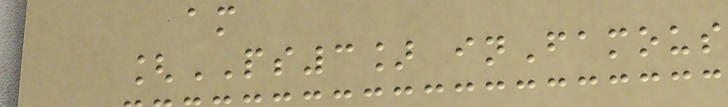am
[PS3] inFamous
